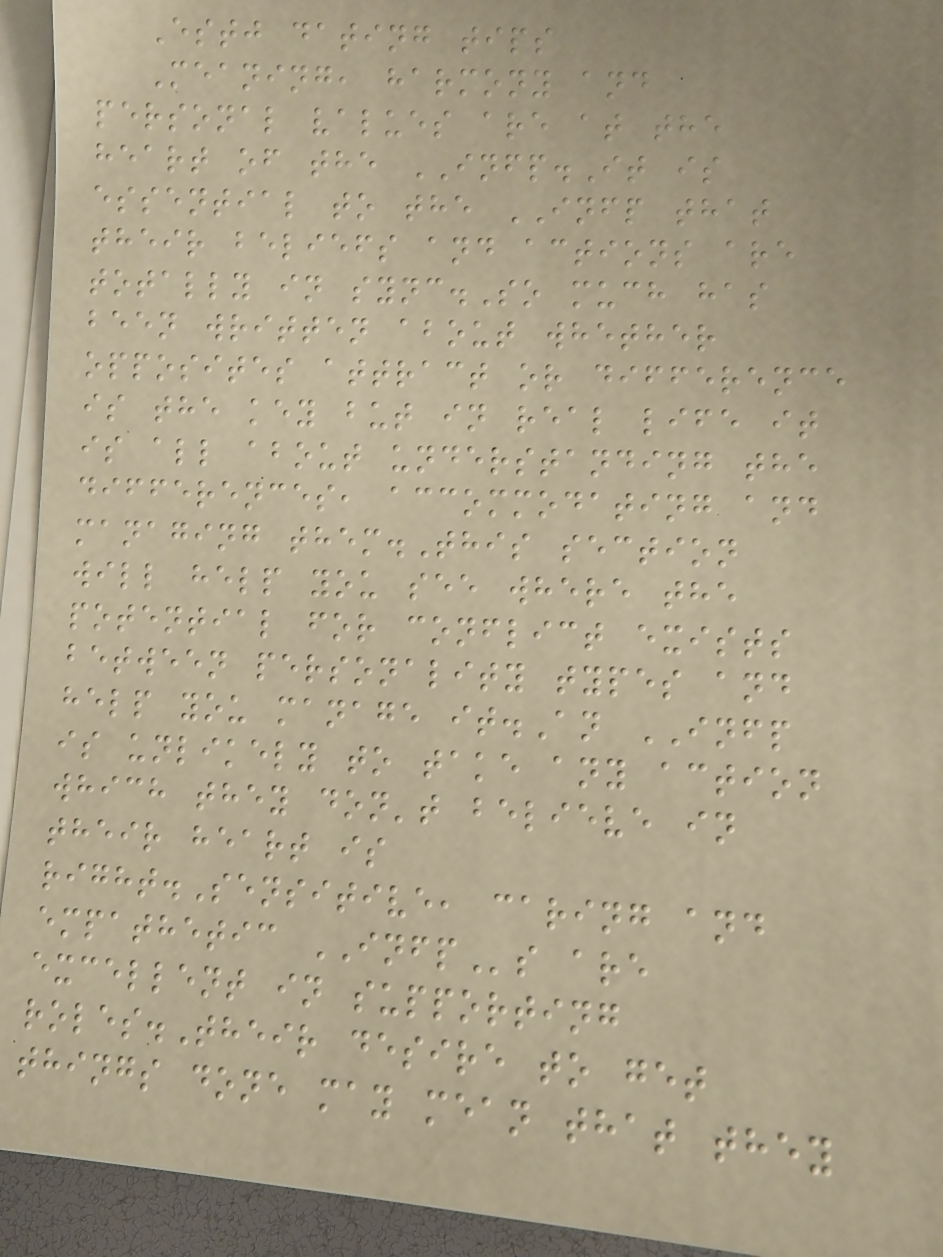Estj dating tips
Meaning, harmony and
personal values are at the
heart of the INFP.It is
essential to the INFP that
their beliefs and actions are
totally in sync.So much has
been written about whether
opposites attract or difference
is the key but in real life it
is all about understanding the
differences, accommodating and
managing them.This section
will help you see where the
potential for conflict exists
between personality types and
help you manage it.An INFP
is unlikely to take any action
which they don't believe in
their heart is
right.Sensitive, caring and
empathetic INFPs are
excellent in supporting
roles.Their desire to get
things done may mean that they
